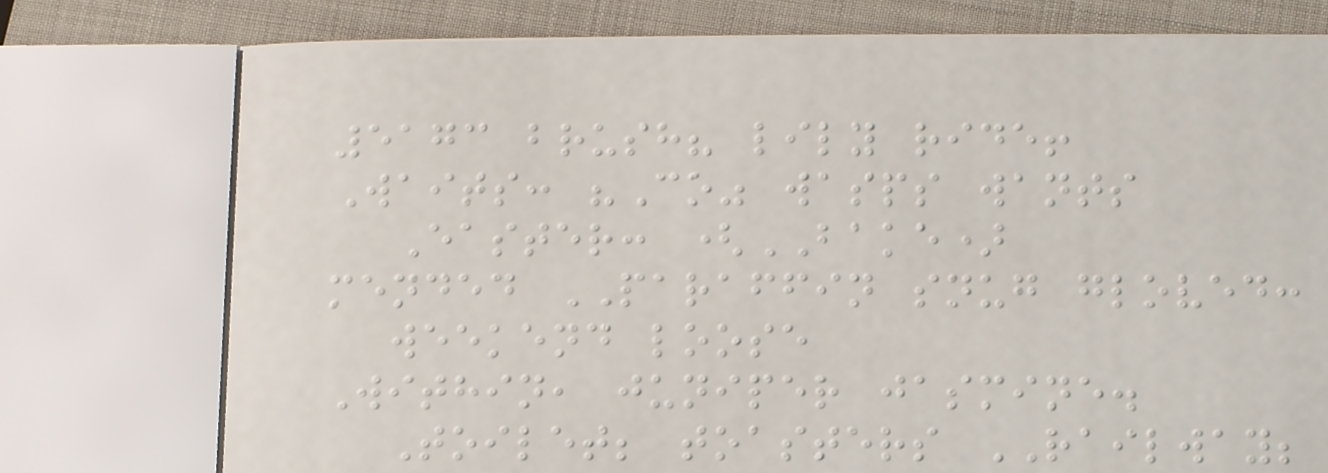5173 brush? lily ride!
Waits: "Co" wasps wants
Easter: (BAKE)
mended PARAFFIN snug gloved:
weekend loose
Within, juniper jasmine.
Toilet; toasters RAILWAY;
